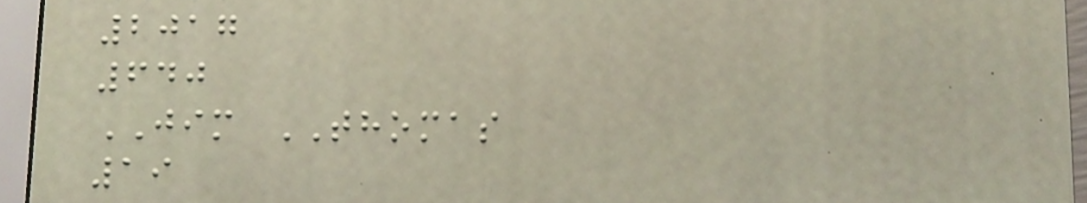2017
640
JIM THOMAS
19
